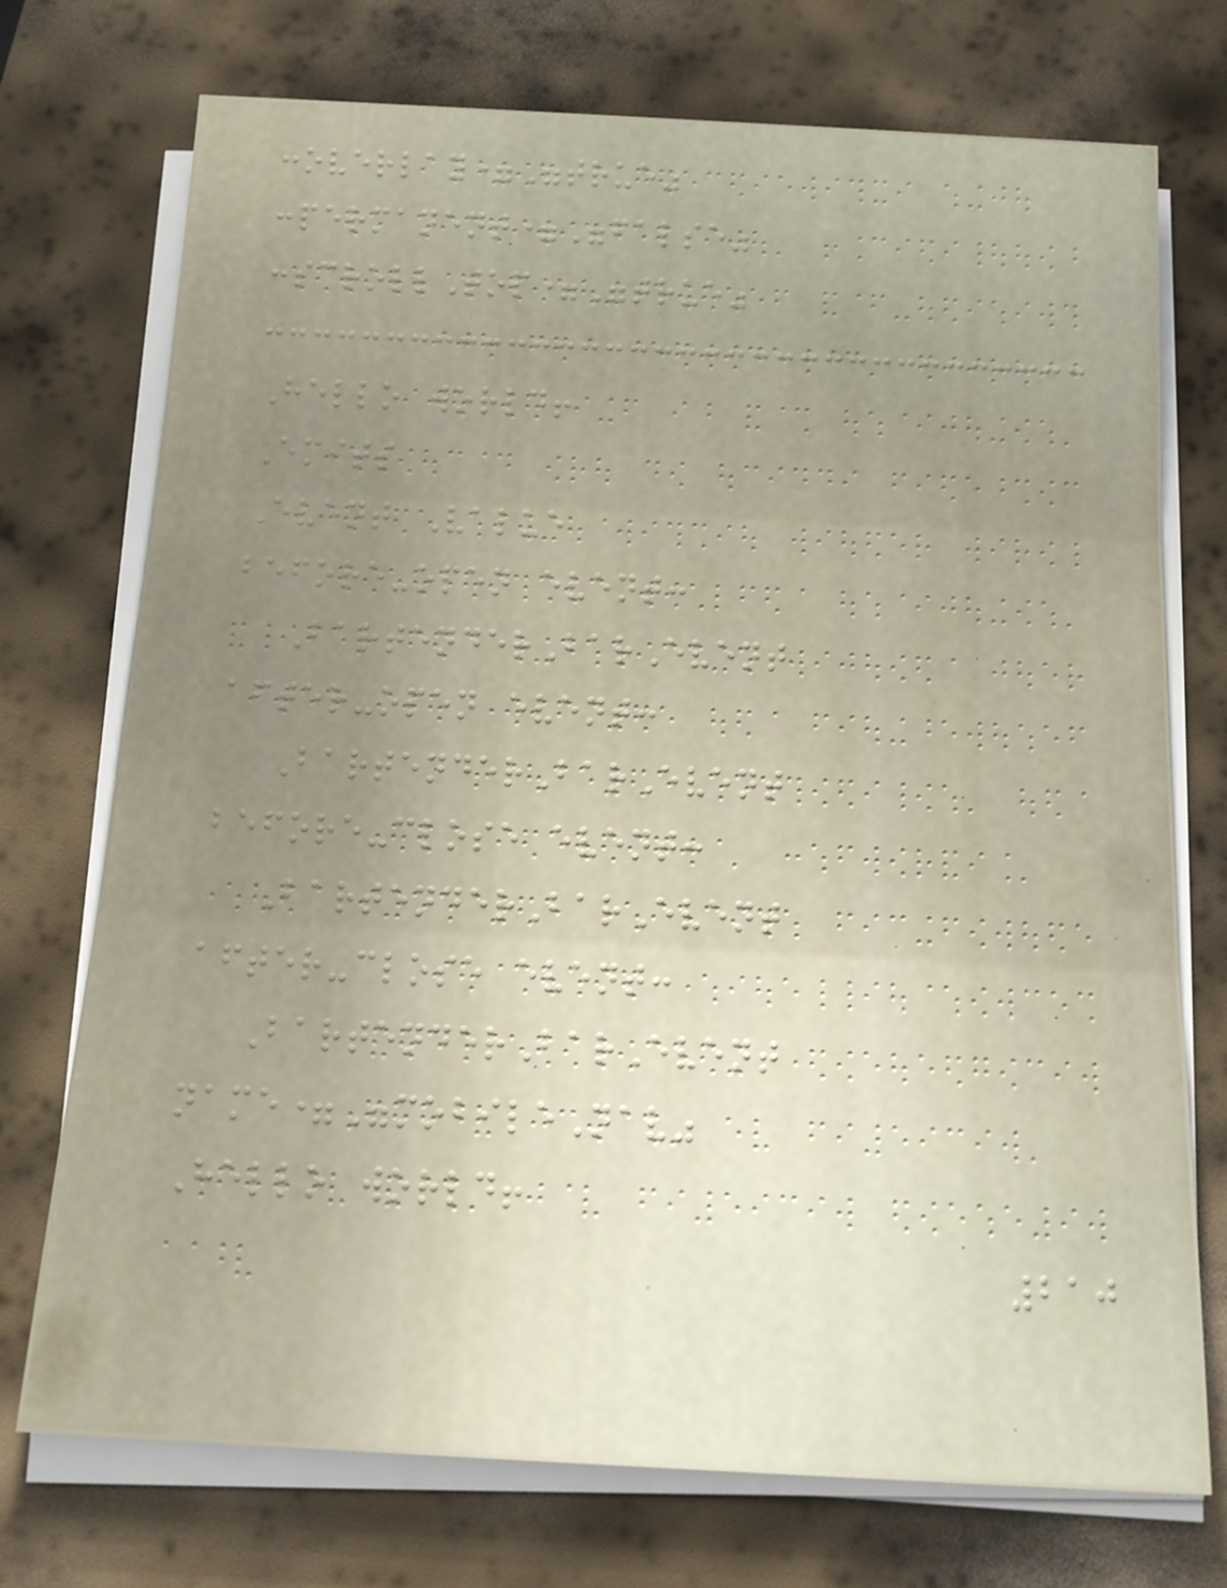:overlay="true"
:permanent="false"
:scrollTop="true"
Hello world!
Emits
Event Value
before-open event:
BartenderBarEvent
after-open event:
BartenderBarEvent
before-close event:
BartenderBarEvent
after-close event:
BartenderBarEvent
name="mobileNav"
Hello world!
210
